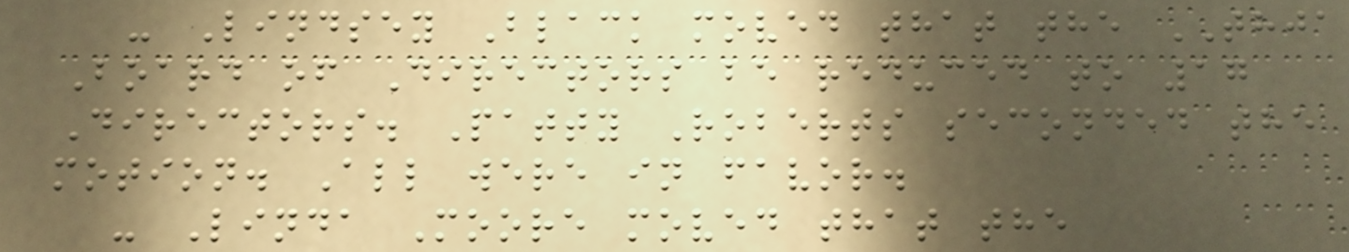- Lindsey Black moved that the THJA
Board of Directors be reduced to 17
Directors. Patty Roberts seconded the
motion. All were in favor.
- Linda Moore moved that the
